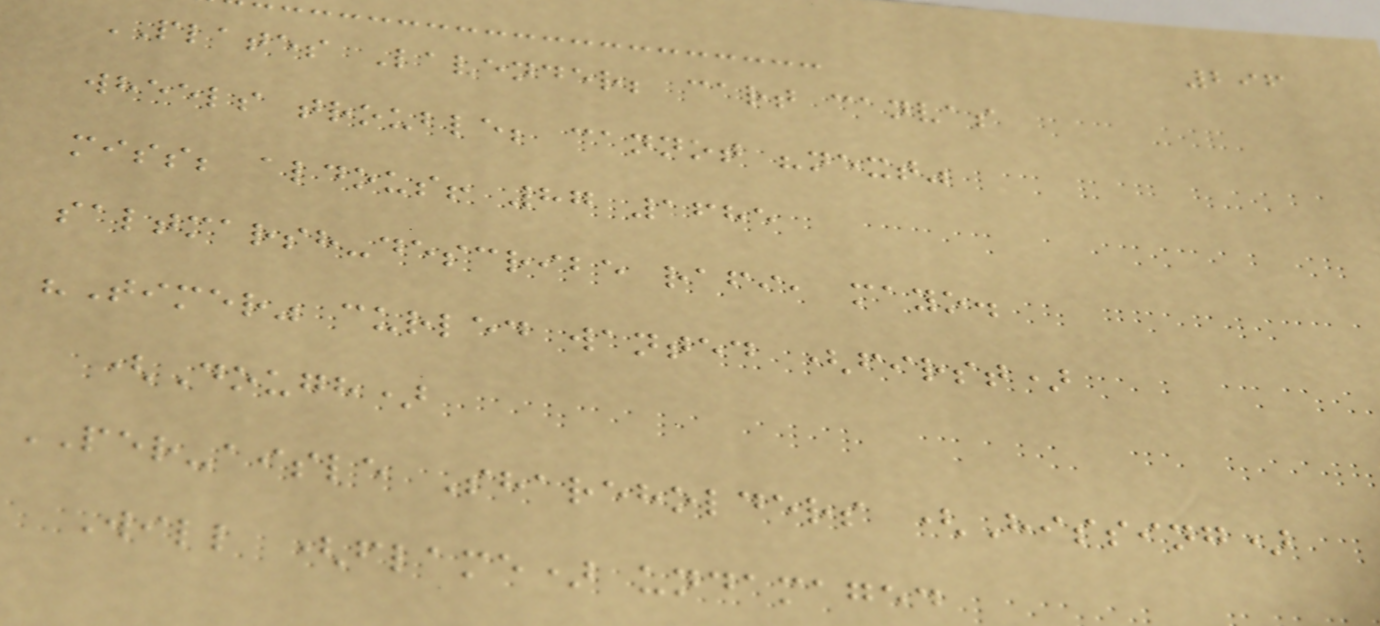296
PLATES Lavender; cart canvas
wheels trouble; cannot "next"
miss; aldous! 87 1685
saltmarsh-describe rafi, mayo.
"Timer" curled wanted (first)
(Dough)
PER-aisle Shareholders (Hissing)
Will (flame) undamaged
